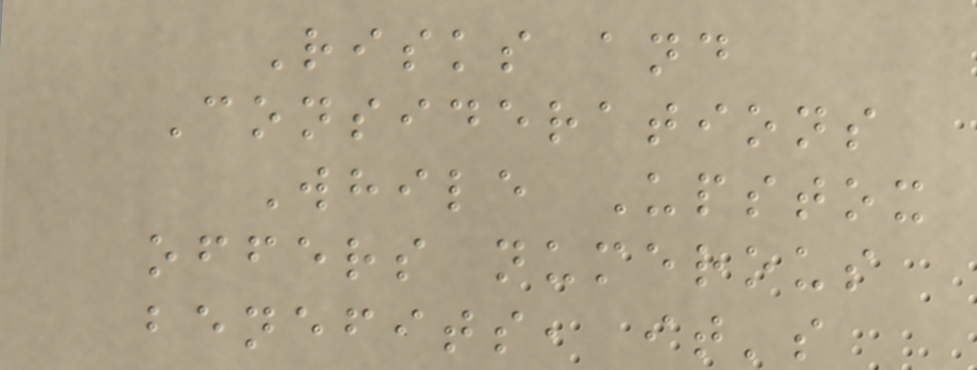Risks and
Considerations
While Upstox
offers numerous
benefits, it's
